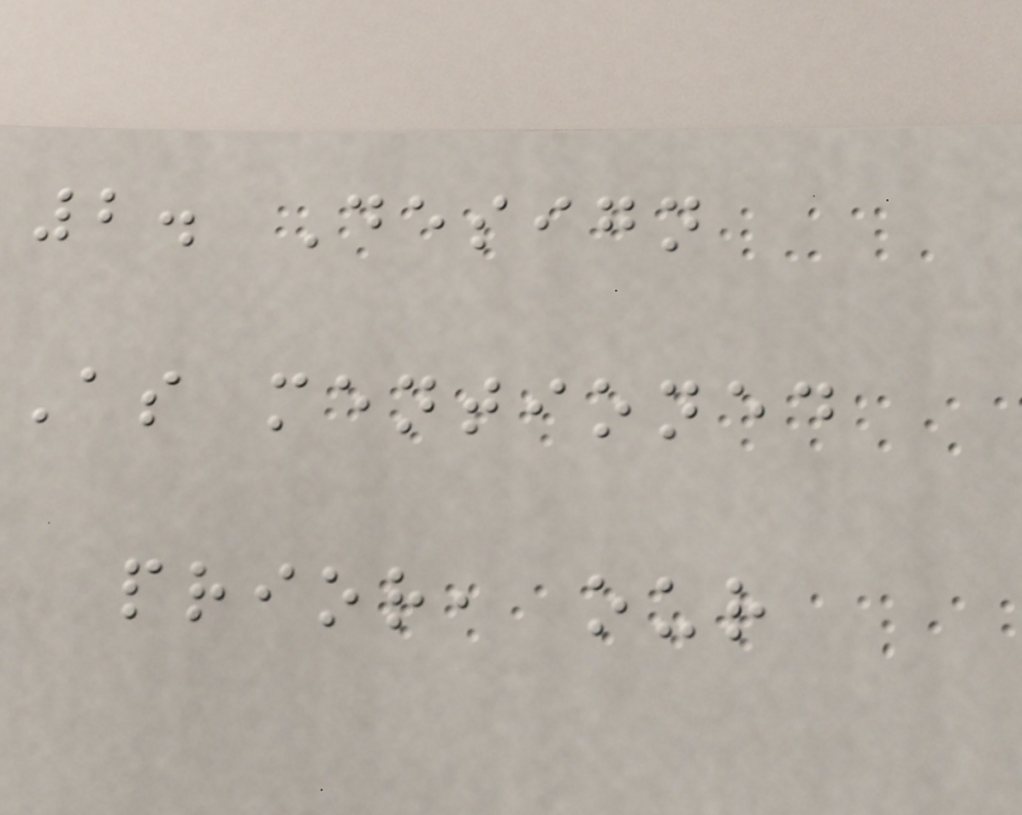2. Design
As mentioned
prior, our
